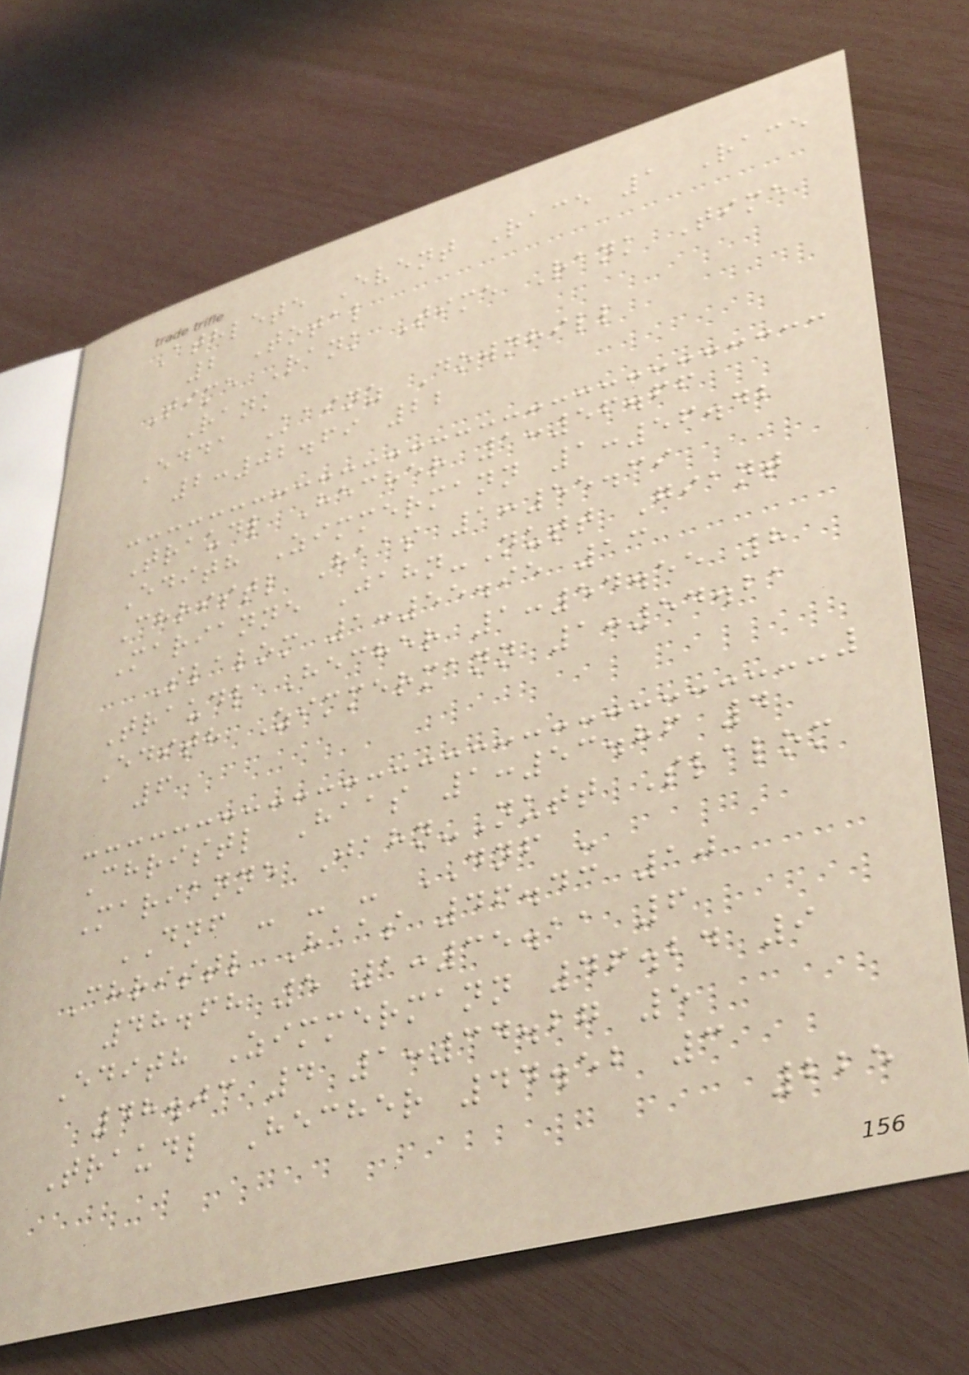Athlete Event Race 1 Race
2 Total
Time Rank Time Rank Time
Rank
Edda Kainz Downhill
2:02.69 22
Traudl Hecher 1:56.66
Edith Zimmermann 1:56.42
Christl Haas 1:55.39
Marianne Jahn-Nutt Giant
Slalom 1:55.95 13
Traudl Hecher 1:54.55 8
Edith Zimmermann 1:54.21
6
Christl Haas 1:53.86 4
Marianne Jahn-Nutt Slalom
DNF - - - DNF -
Christl Haas 46.43 10
48.68 5 1:35.11 6
Edith Zimmermann 46.24 9
48.03 4 1:34.27 5
Traudl Hecher 44.52 3
225
